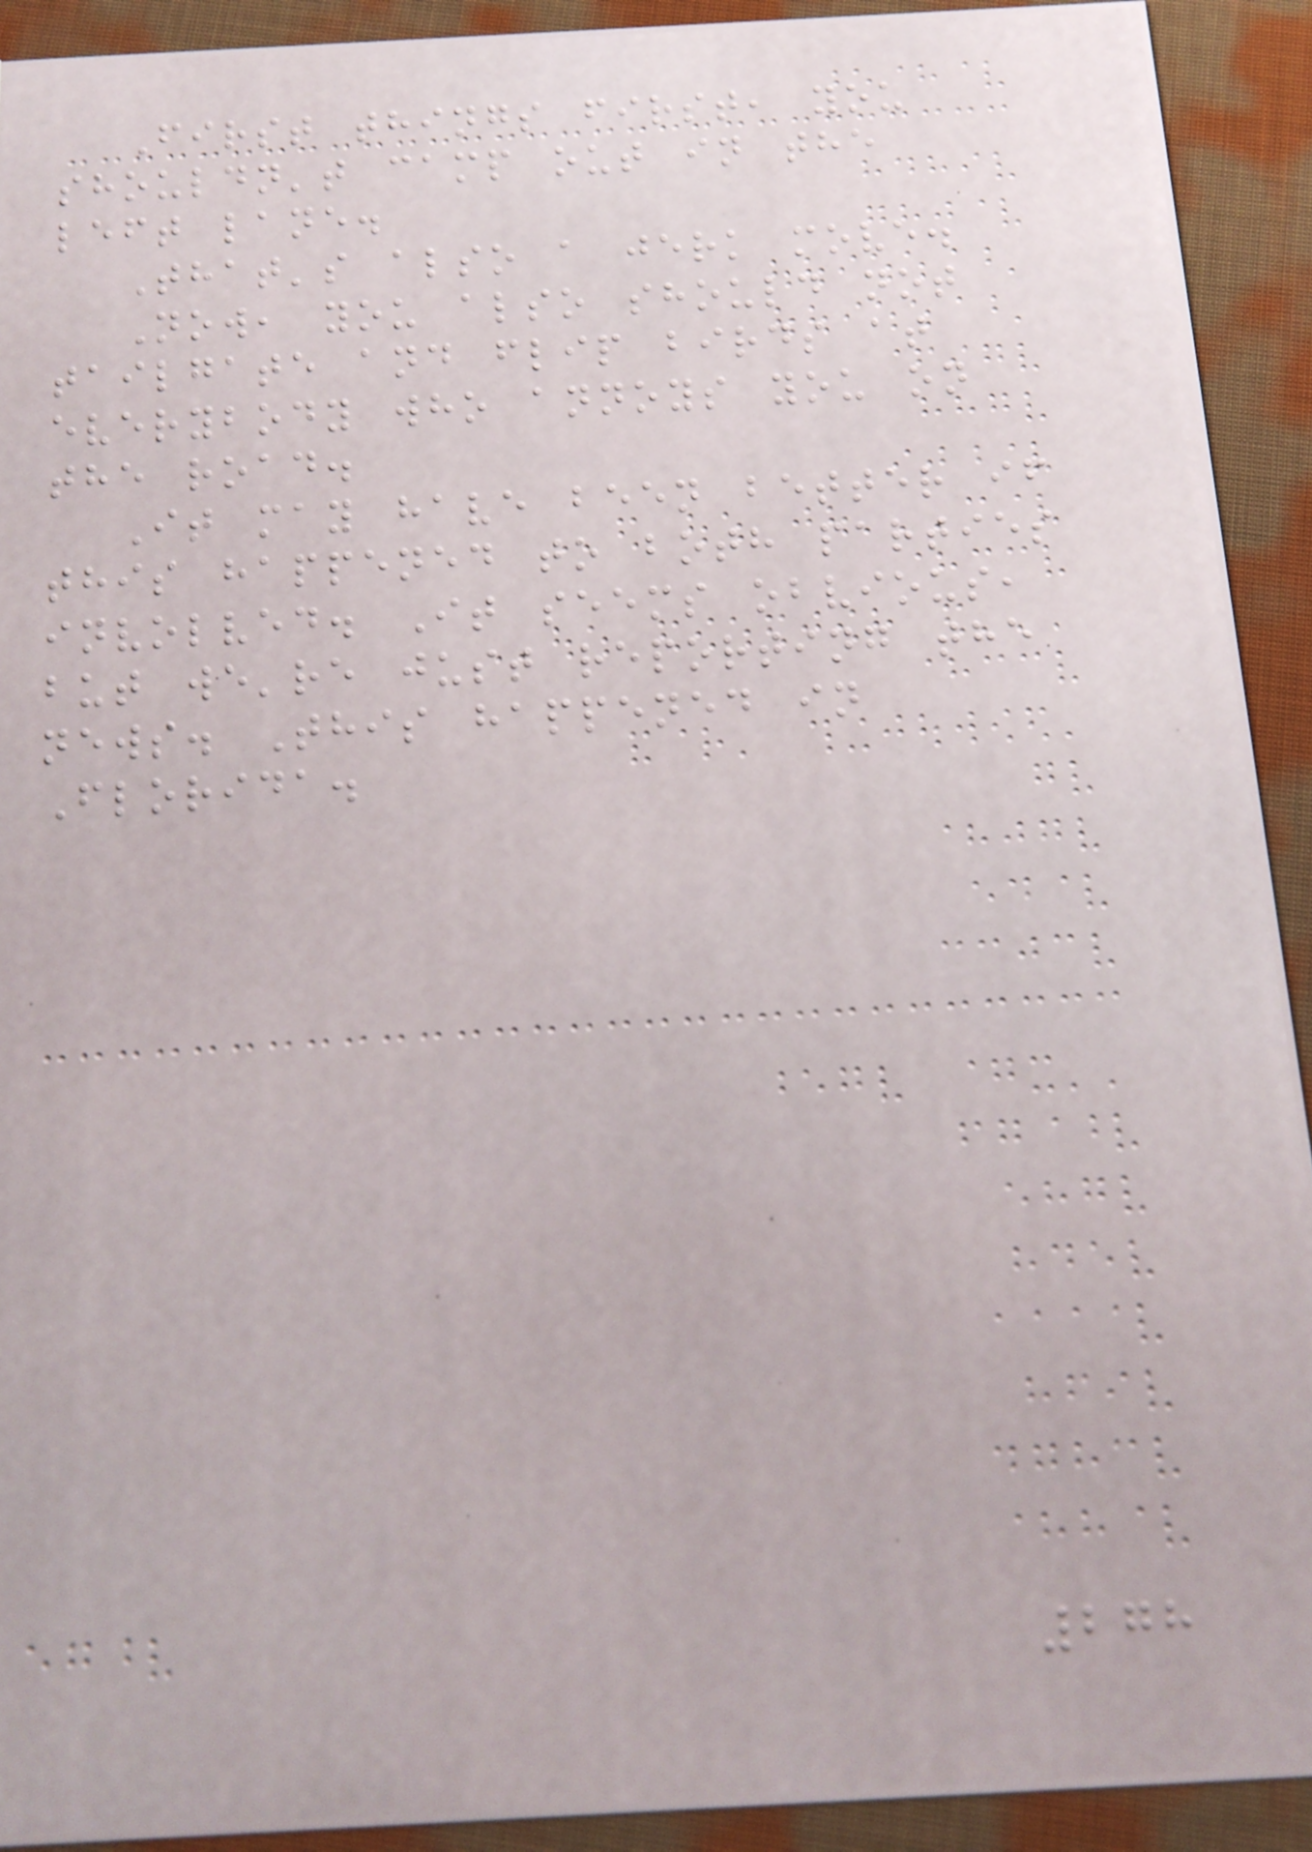First things first, you
shouldn't camp out in the
left lane.
That's also a jerk move.
Now, you also should not
tailgate and flip birds at
everybody who annoys you on
the road.
It may have been better if
this happened to both parties
involved. It seems obvious,
but we're just reporting the
news. This happened in
Florida.
278
